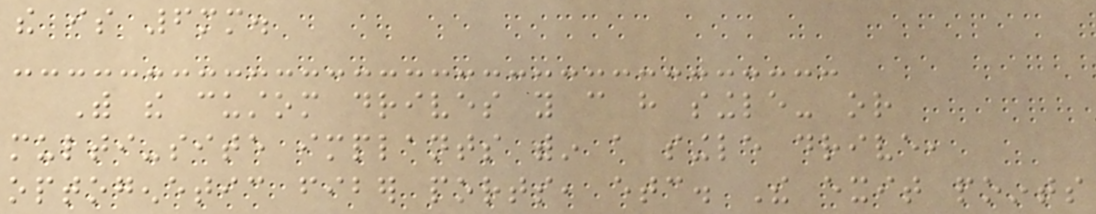the is 6mm.
With the custom drives you can have single- or
multi-site implants within a single drive,
optogenetic fiber ports, etc. The exit points
